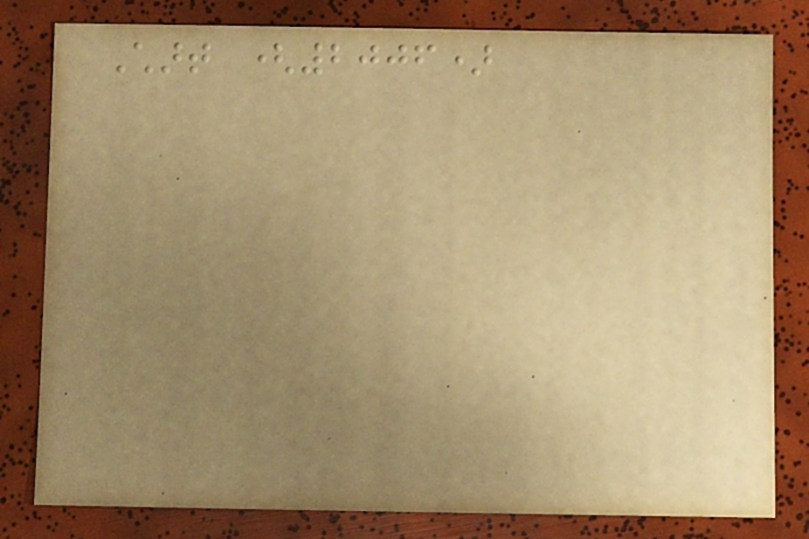Chart (2006)
